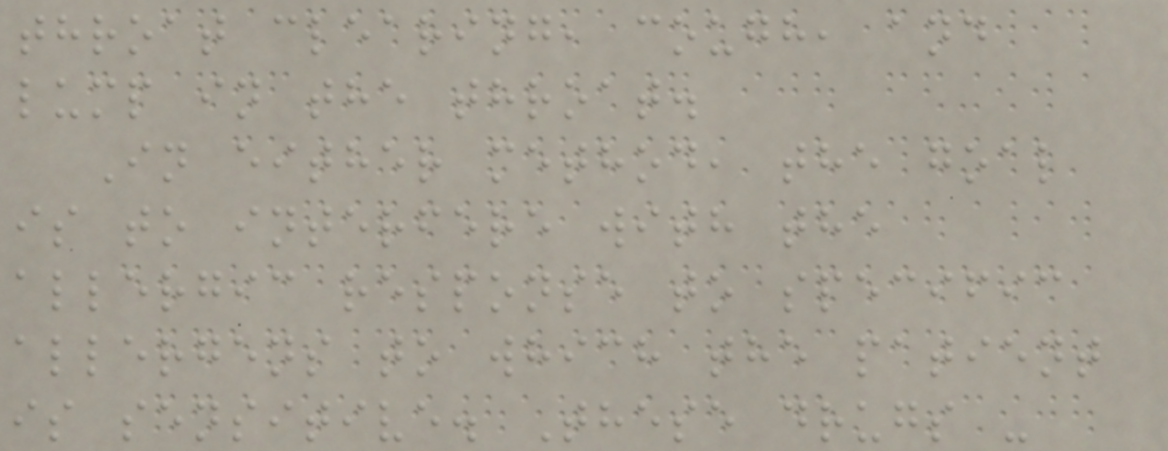throat clearing, cough, and
lump in the throat.
In either method, the goal
is to interfere with the
allergic response to specific
allergens to which the patient
is sensitive. These drugs -
